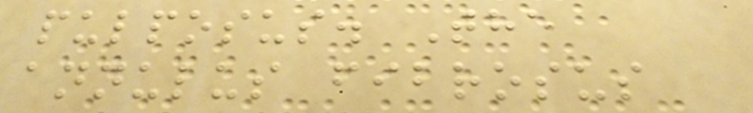pulposus. The
annulus fibrosus
